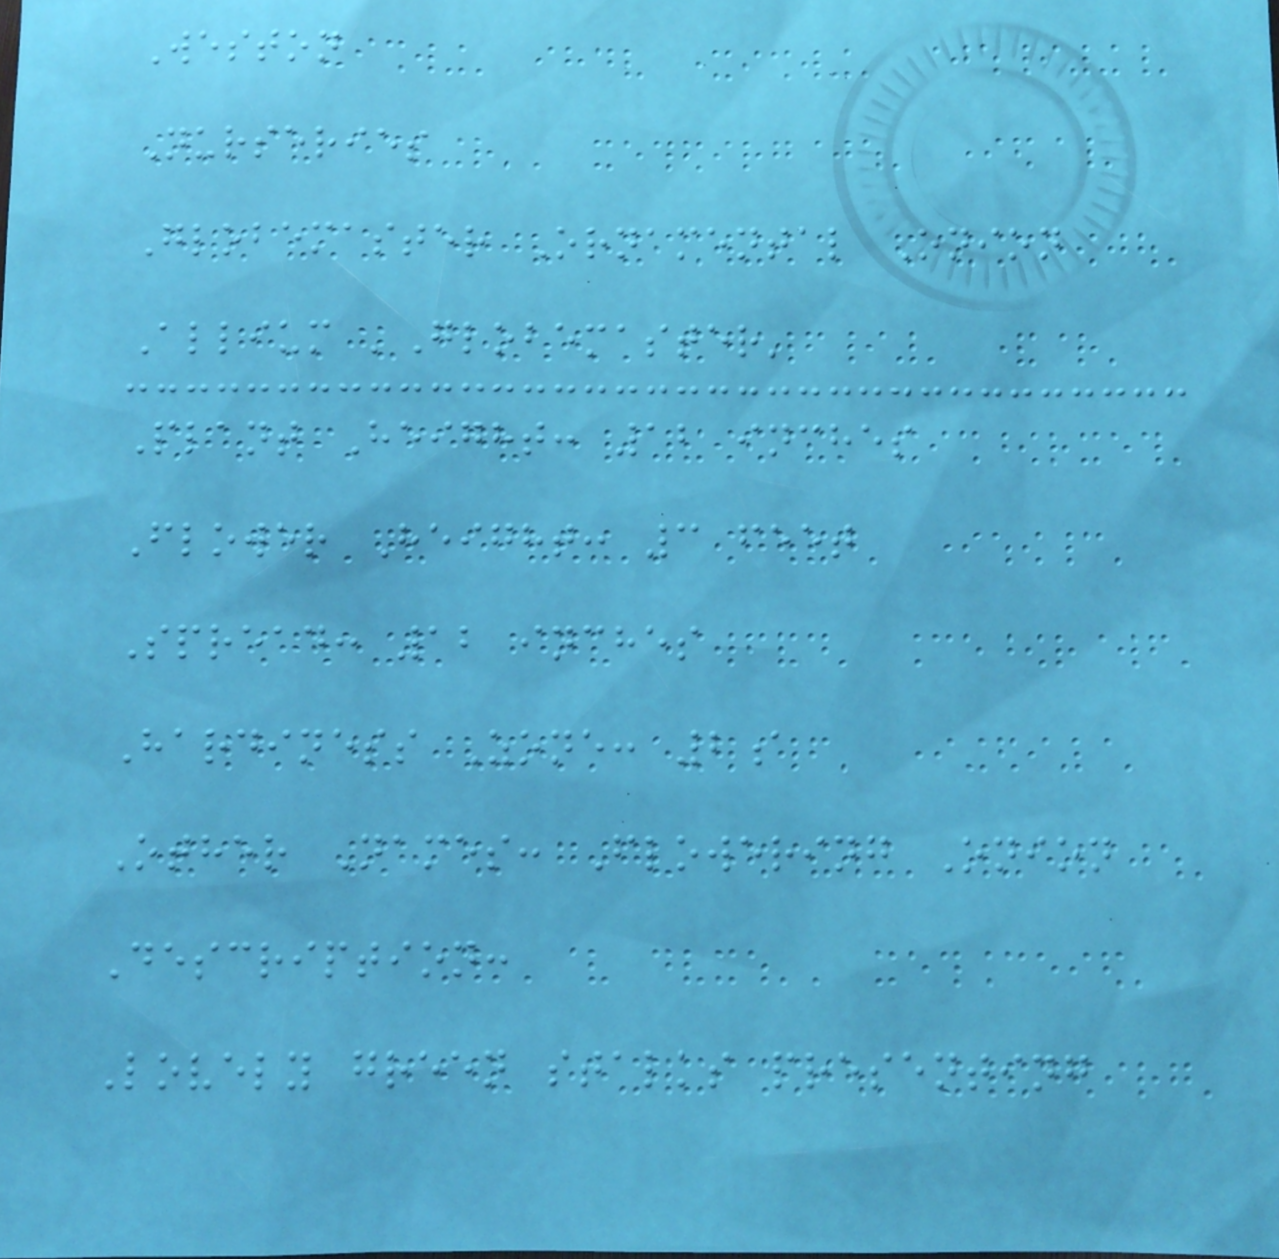Weston
Nurseries
Globemaster Ornamental Onion
Allium 'Globemaster'
Plant Height: 12 inches
Flower Height: 3 feet
Spread: 12 inches
Hardiness Zone: 2a
Other Names: Flowering Onion
Description:
Lovely green stalks presenting
